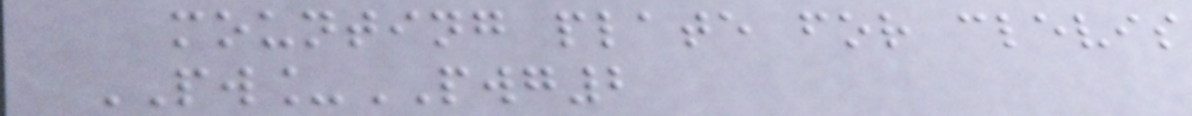mounting plate for clevis
PW_PWG2
